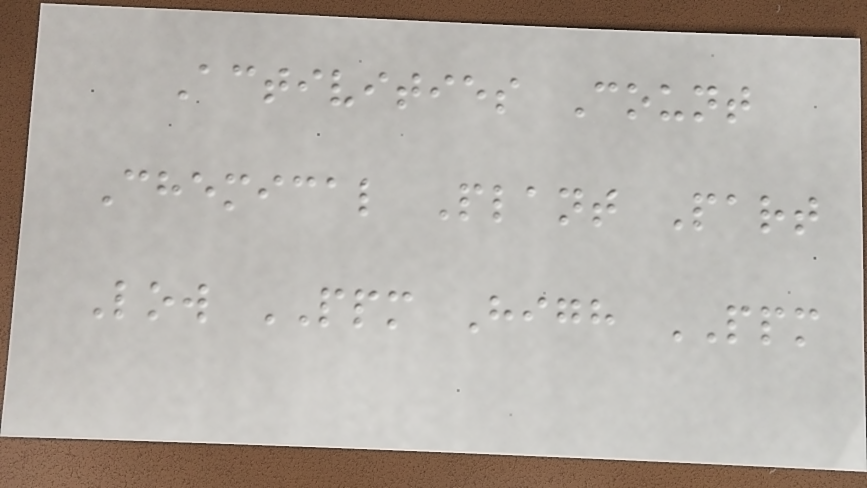Activities Count
Chemical Plant Part
Low PPM High PPM
